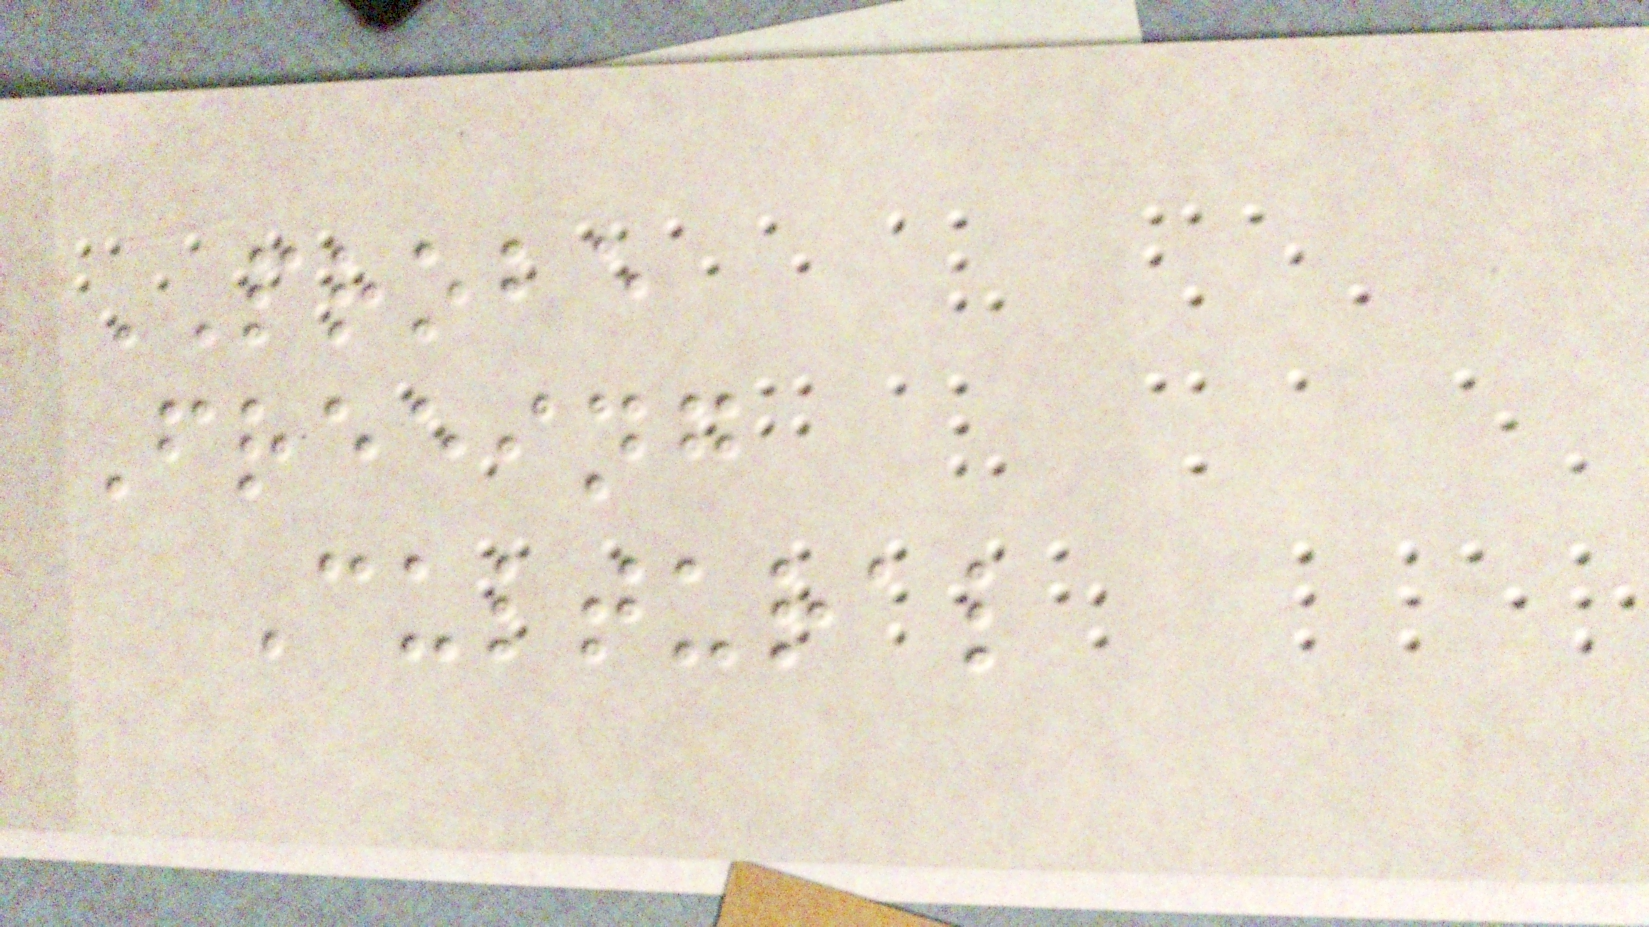PROBE
Freeing
Cultural
